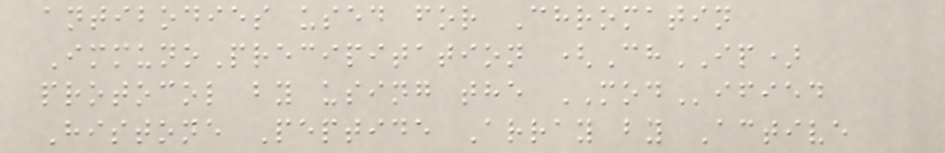antibodies used for Chromatin
ImmunoPrecipitation (ChIP)
protocol by using the MODified
Histone Peptide Array by Active
